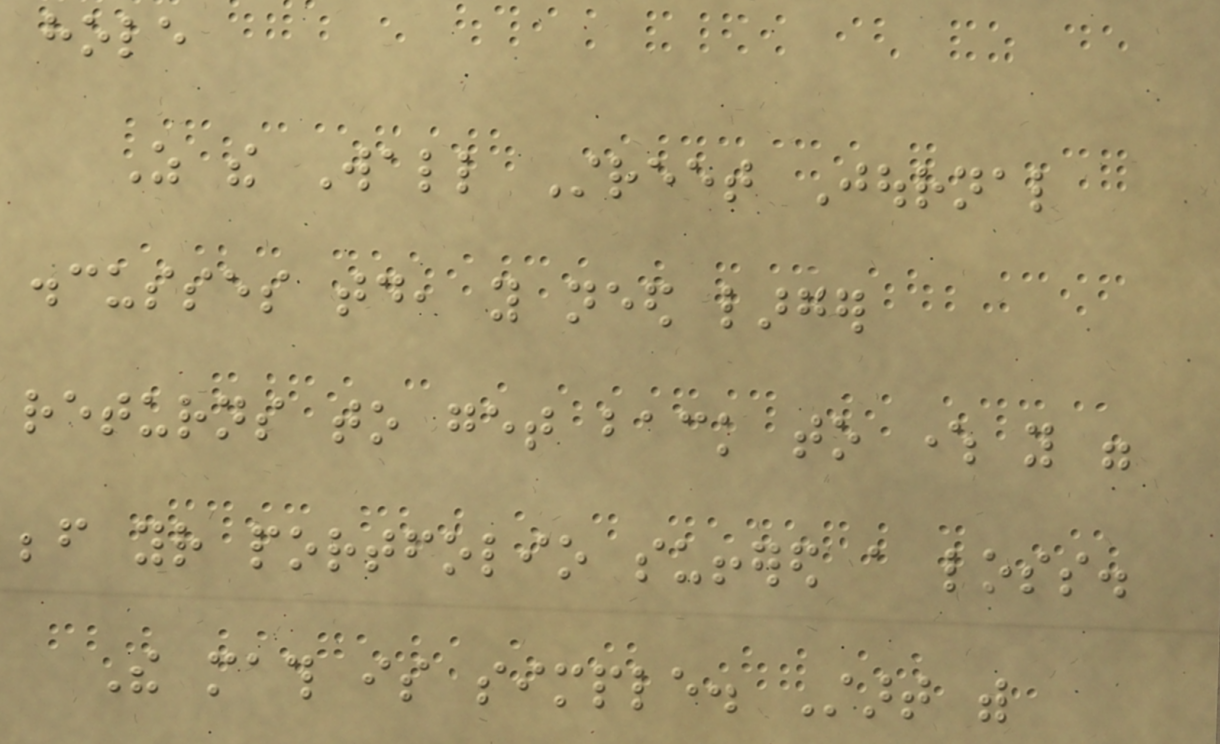hole
As the Wall Street Journal
discusses today, you need larger
returns to get back to where you were
before your portfolio suffered a loss.
The math is simple. Start with
